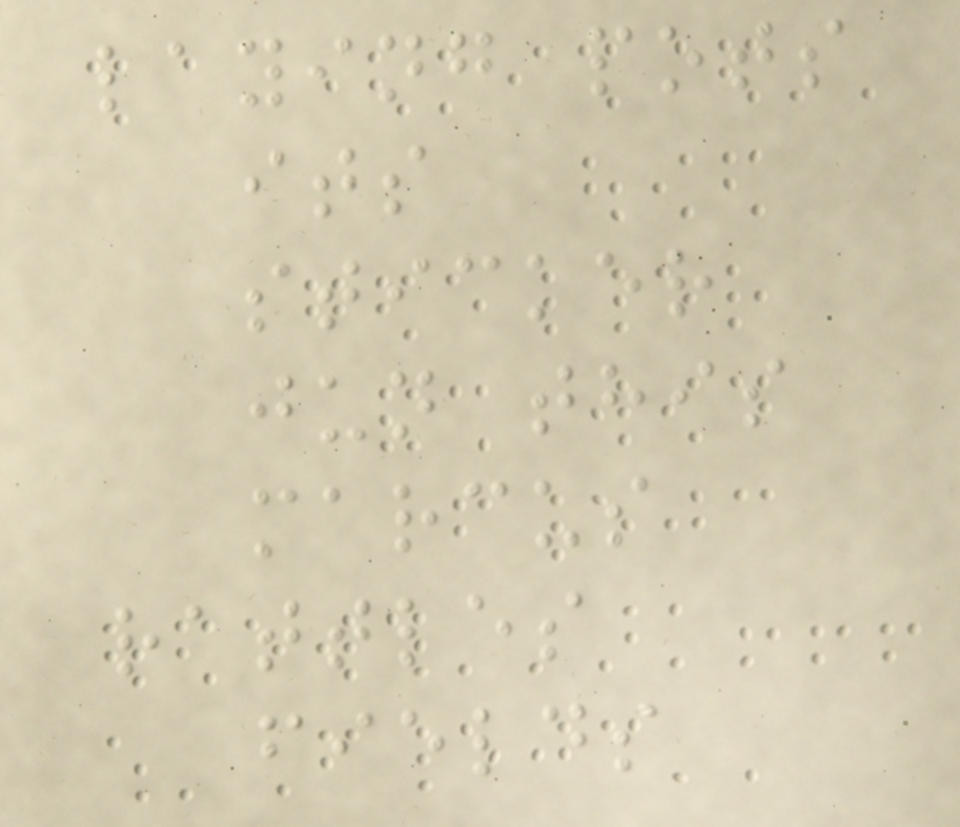laying pots
its
sticker
jun this
marcus
rattles
fields
